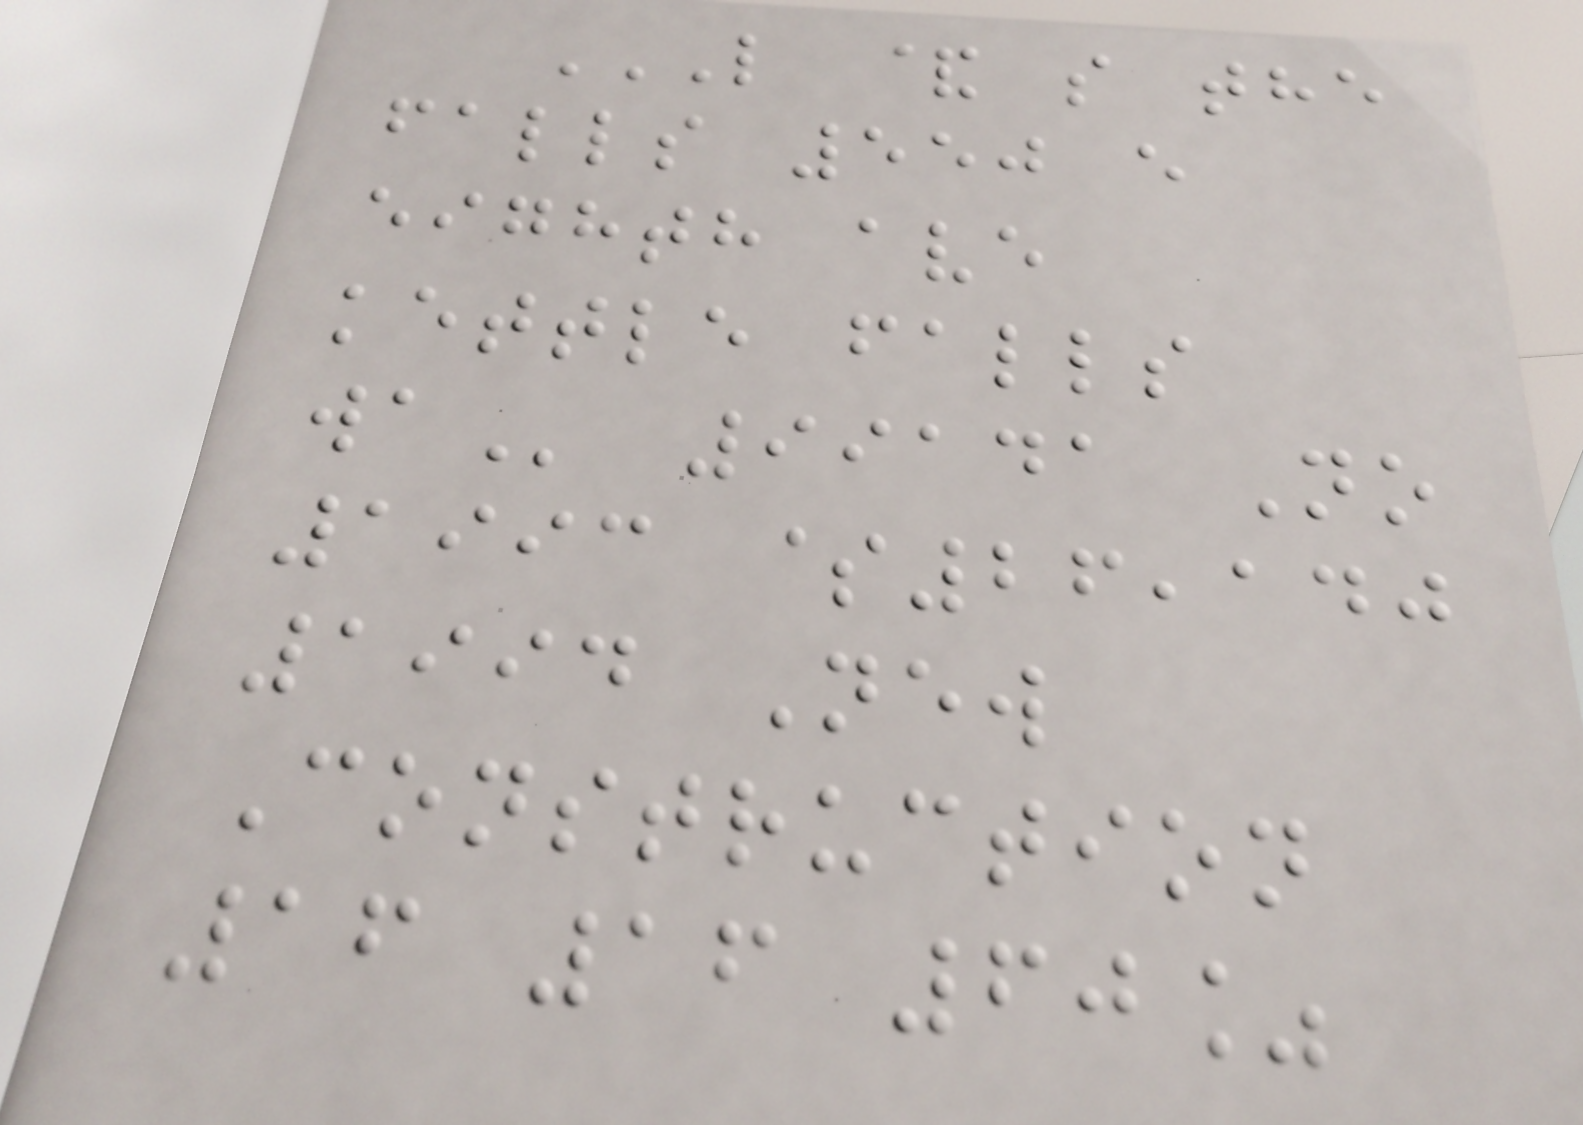L & S THE
FALLS 550 E
EIGHTH AVE
KETTLE FALLS
WA 99141 No
1993 $26,140
1994 New
Construction
16 16 60%
